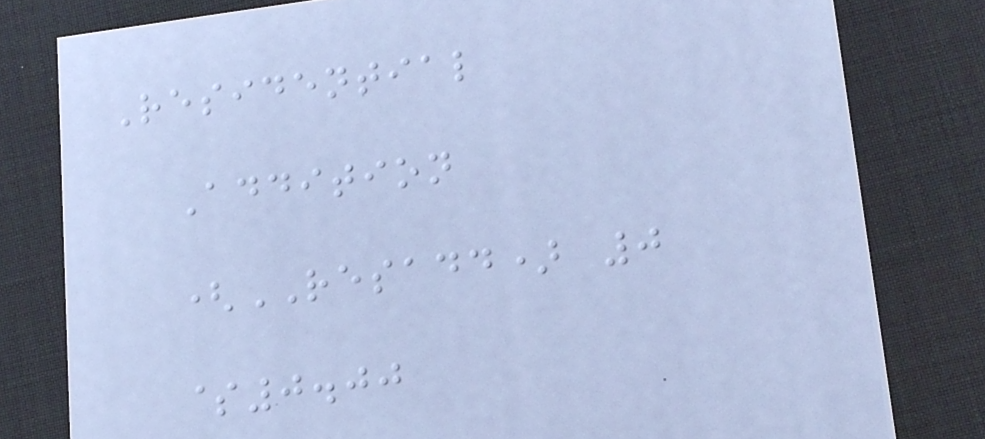Residential
Addition
(RESADD) 0
$0.00
